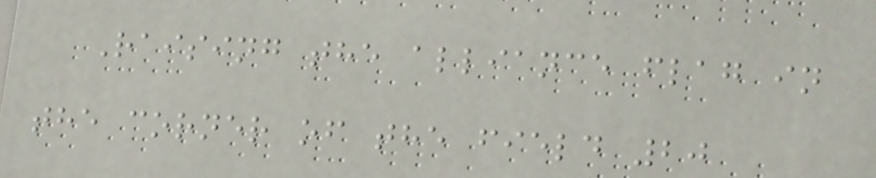Raising the alliance flag in
the corner of the field 20
